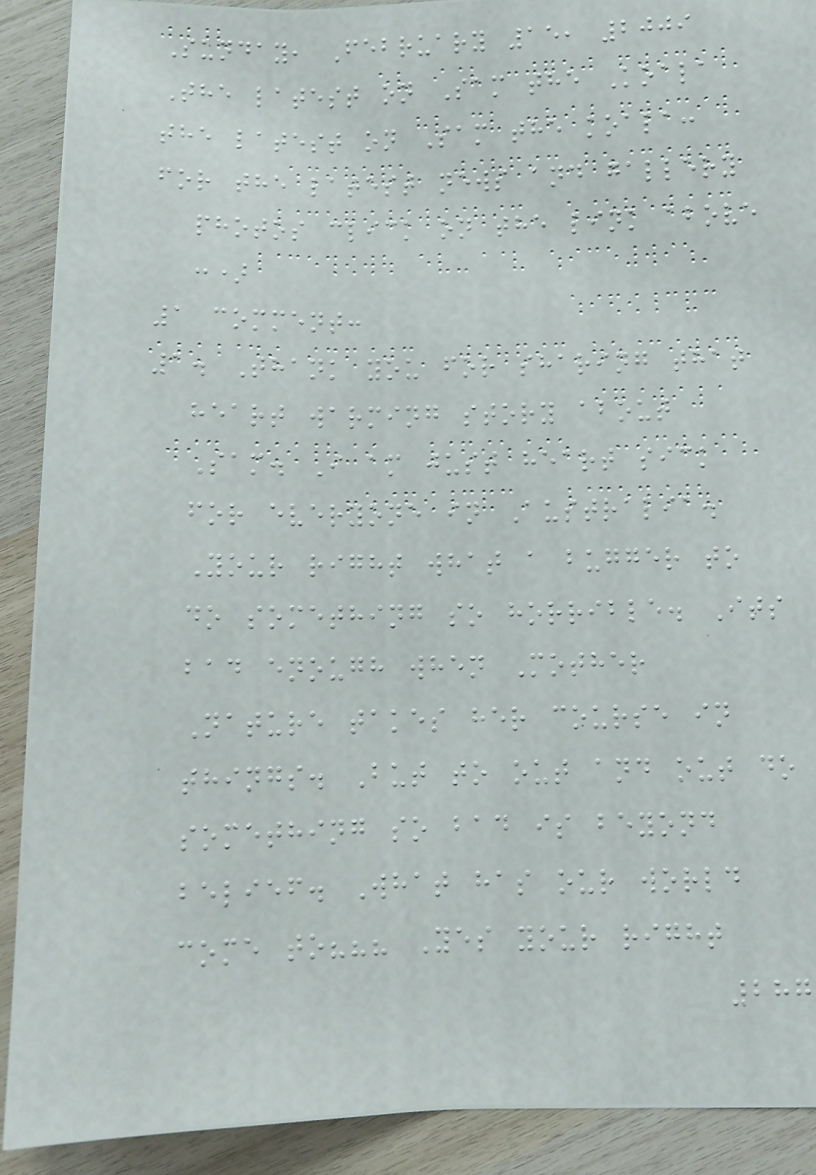Sunday, February 15, 2009
The latest on Sam the Koala
the latest on Sam the koala:
for the latest news and gallery
photos click on the link above
:)
1 comment:
1. Thank you for sharing that
heart warming story about
Sam. I am just heart sick
for everyone in Australia.
Your right what a bugger to
do something so horrible. Its
bad enough when Mother
Nature takes her course in
things. But to out and out do
something so bad is beyond
belief. What has our world
come to??? Yes your right
287
